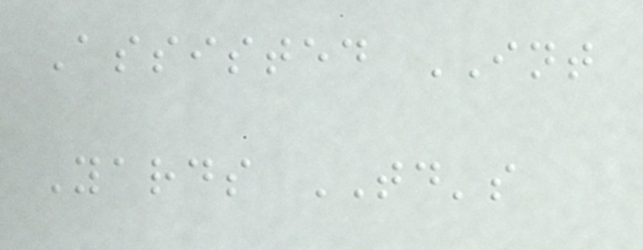Assisted INT
Yards TD's
